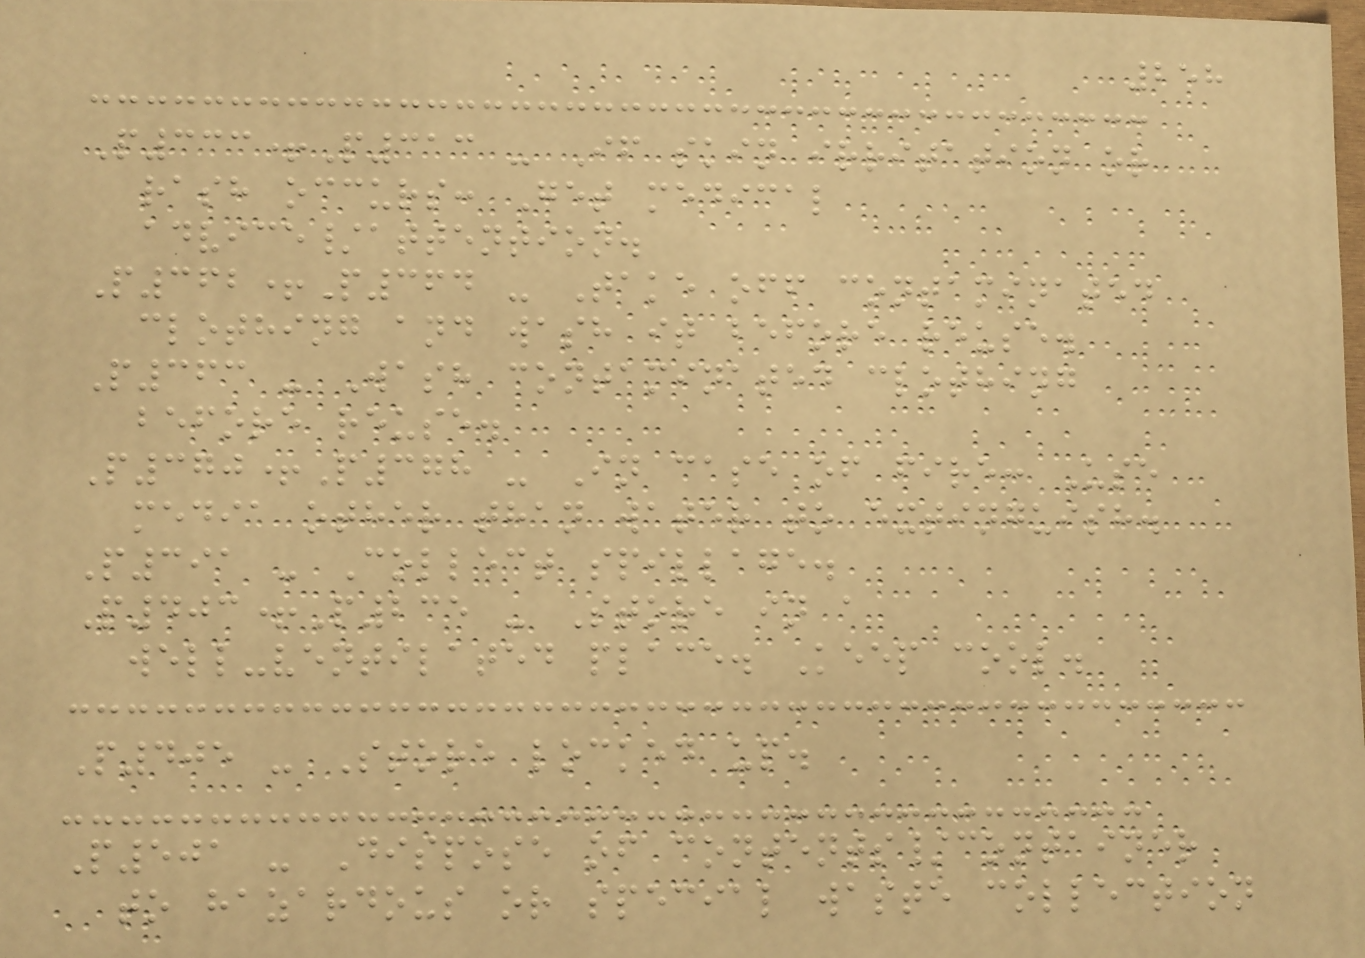258
P333+P313 - If skin irritation or
rash occurs: Get medical
advice/attention.
P362+P364 - Take off contaminated
clothing and wash it before reuse.
P363 - Wash contaminated clothing
before reuse.
P370+P378 - In case of fire: Use
media other than water to extinguish.
P391 - Collect spillage.
P403+P235 - Store in a
well-ventilated place. Keep cool.
P405 - Store locked up.
P501 - Dispose of contents/container
to hazardous or special waste collection
